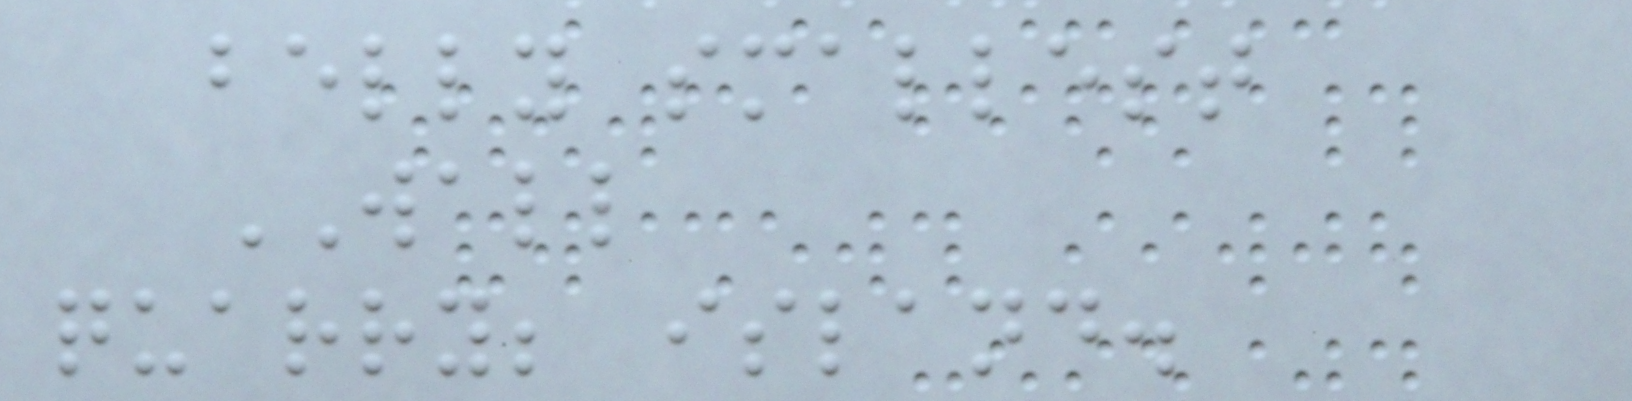belly smallest
WALL
quarry; island.
